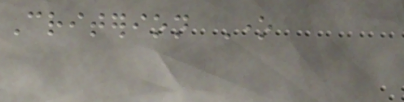Criterion One
